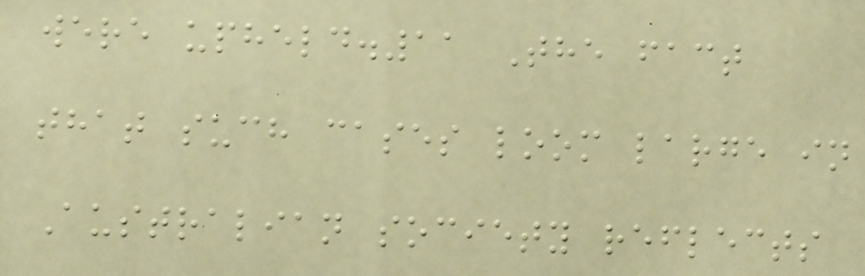were upheld.11 The fact
that such cases loom large in
Australian society reflects
